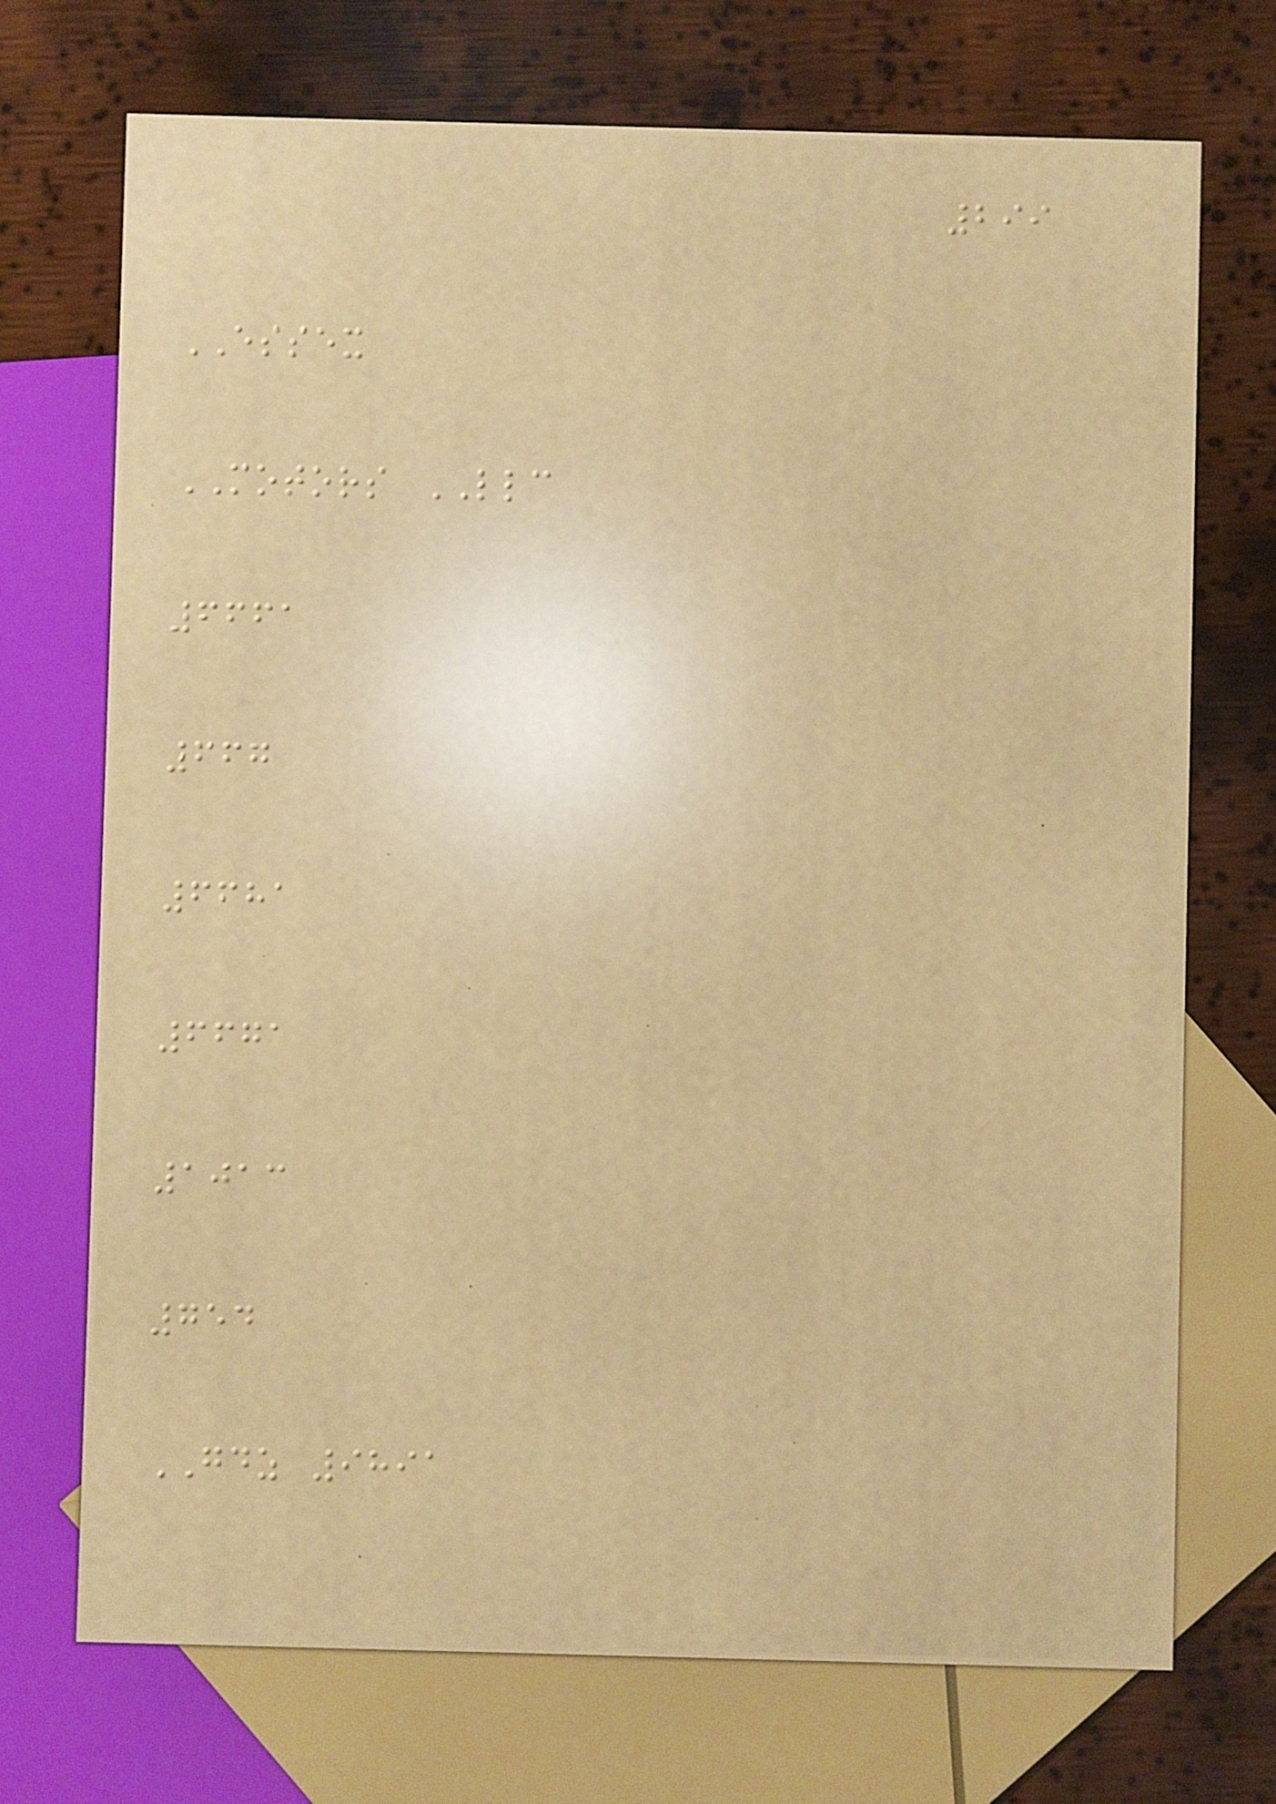299
ESSEX
MOTORS LLC
6661
667
6681
6671
1013
754
GDZ 9891
